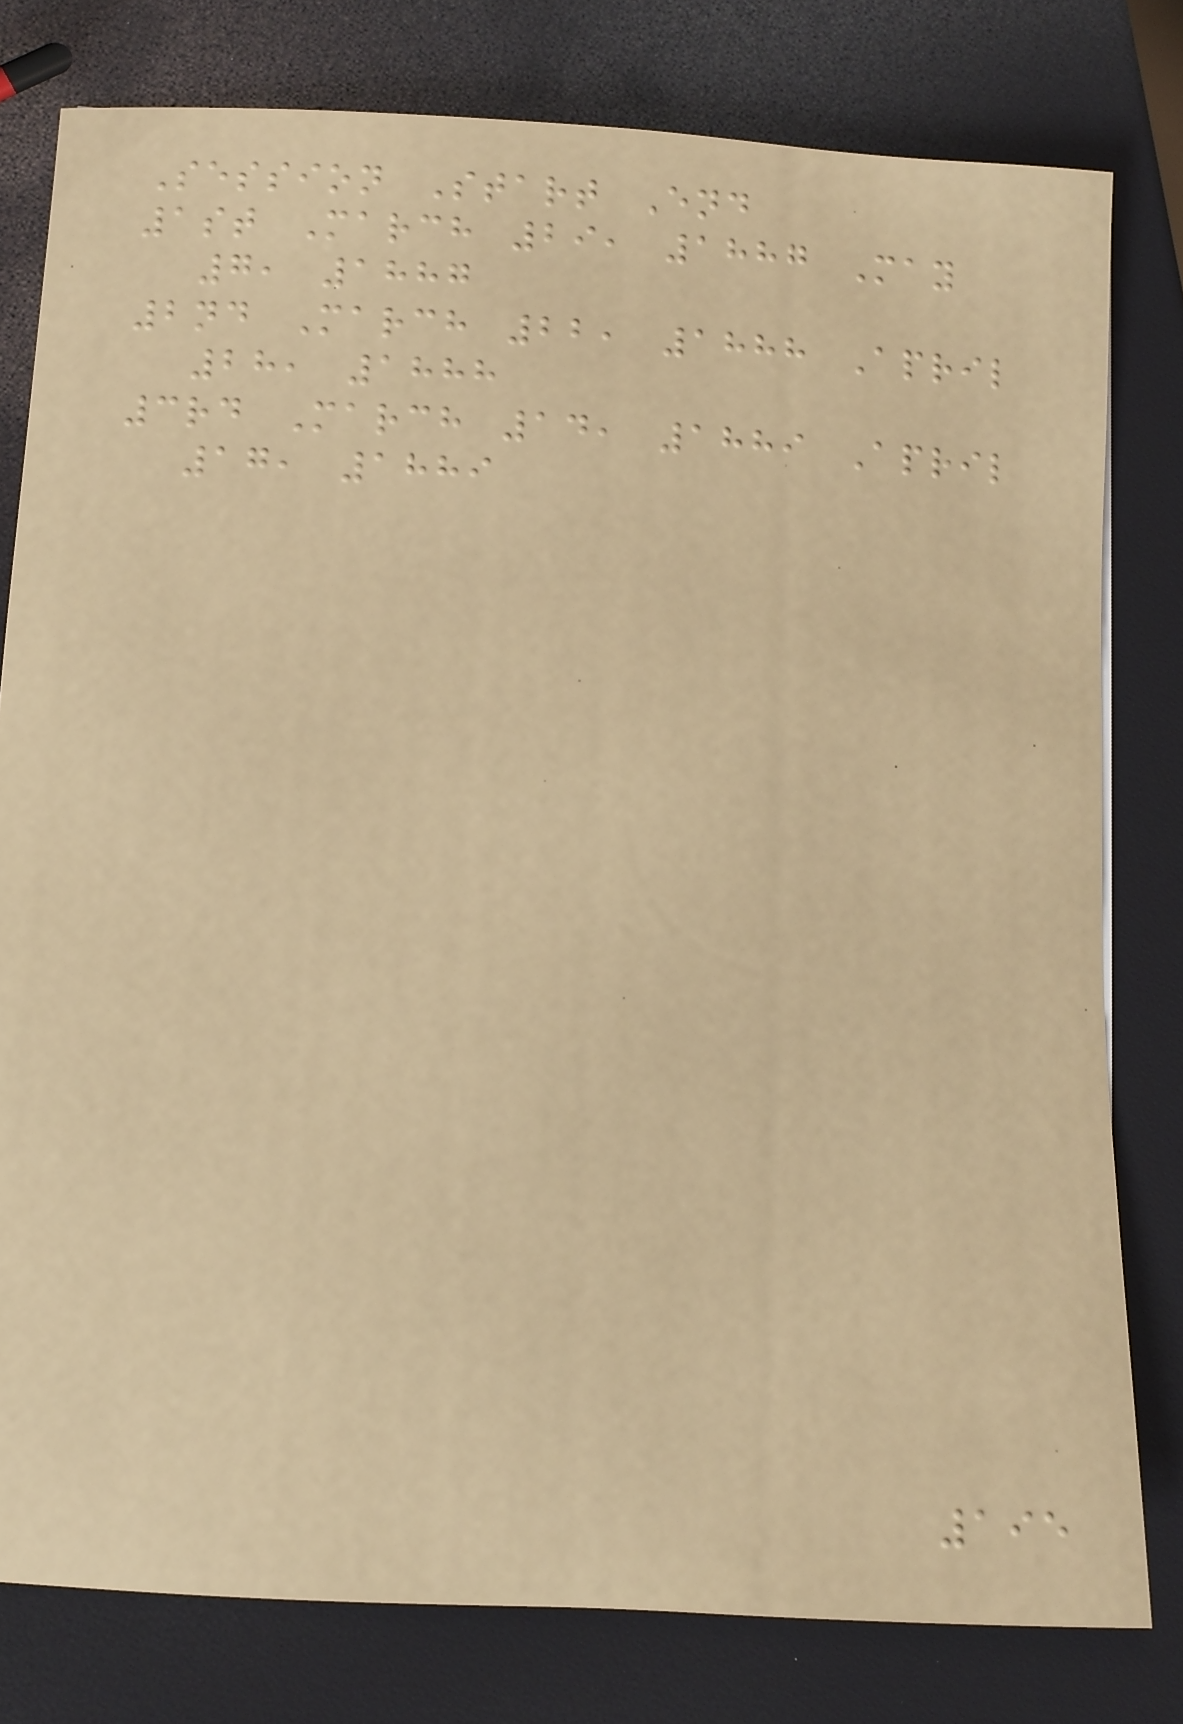Session Start End
1st March 29, 1887 May
7, 1887
2nd March 22, 1888 April
28, 1888
3rd March 14, 1889 April
17, 1889
195
